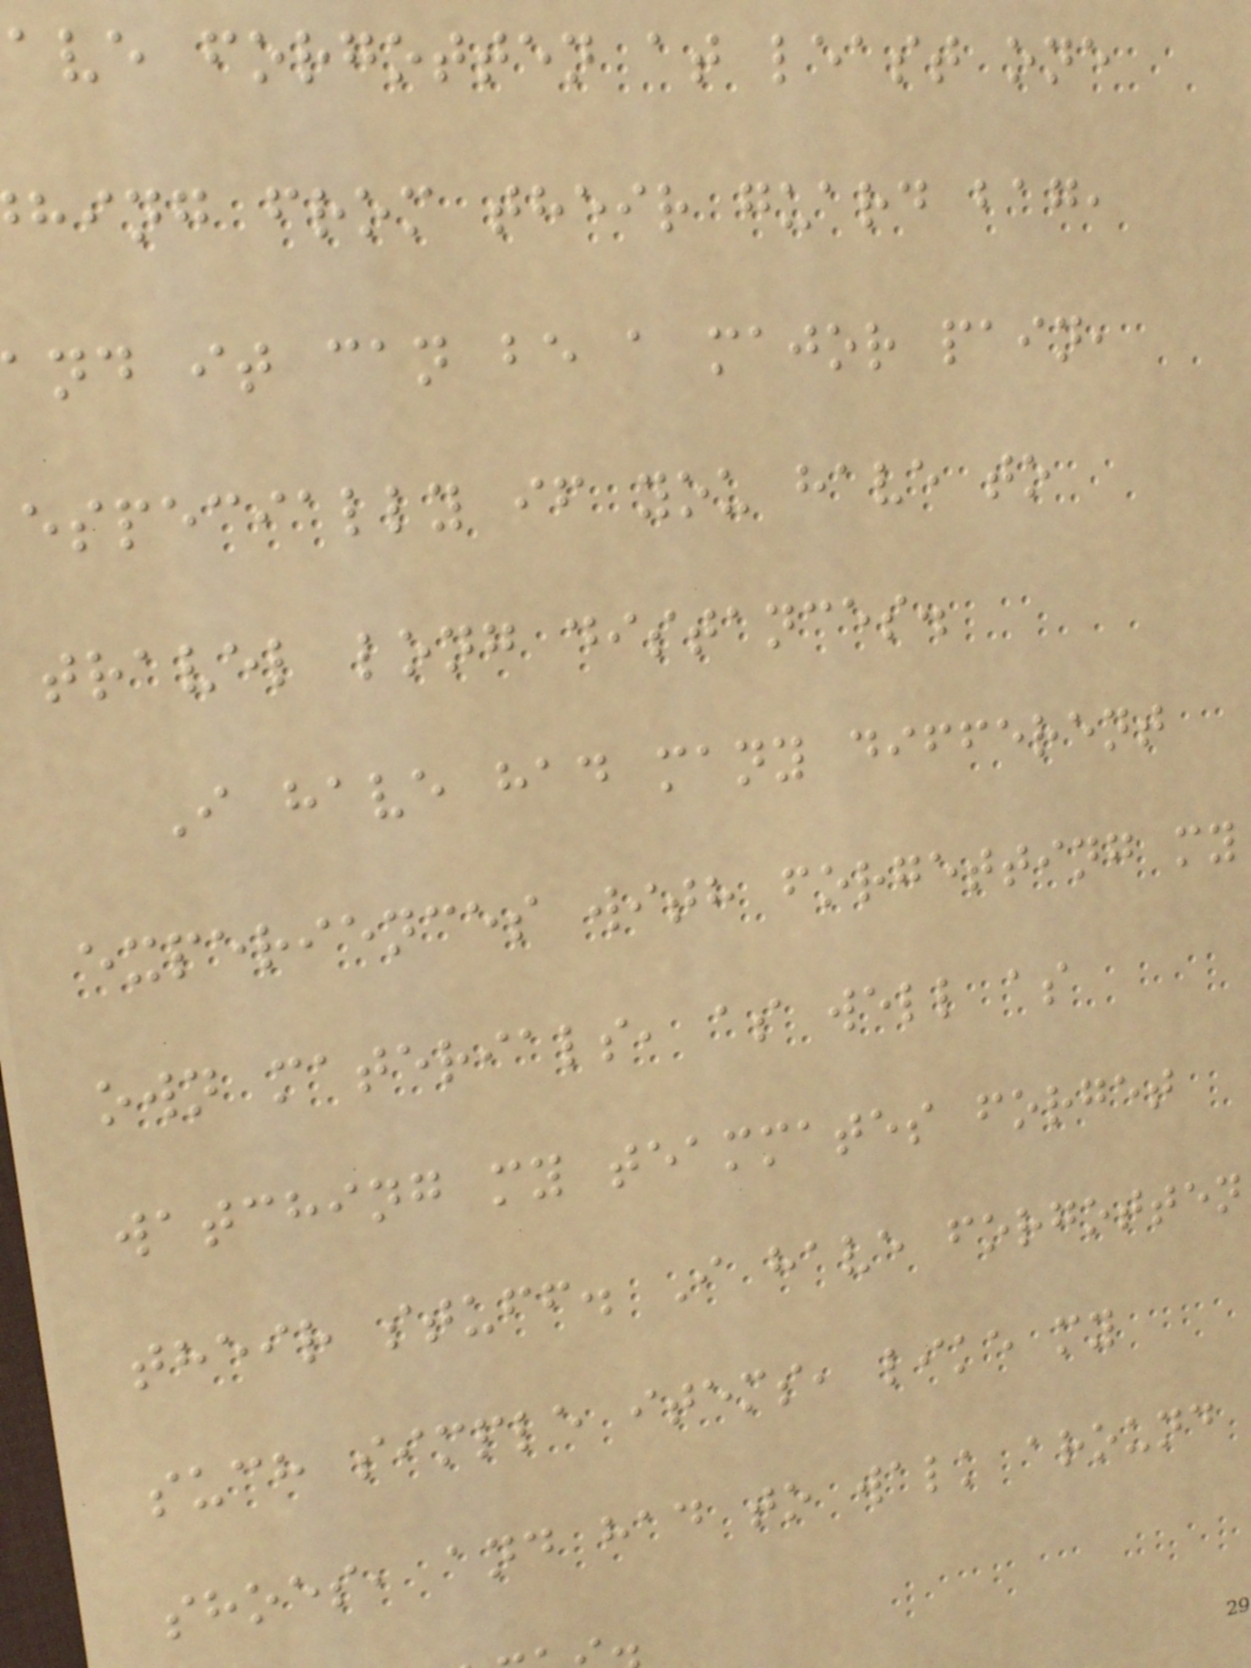ave forgotten at least one
hing from their guard bag,
nd it can be a major pain,
especially if you have to
travel long distances.
I have had many different
experiences with forgetting my
own materials, as well as
watching my teammates forget
their stuff. I have forgotten
such simple items, like my
shoes, and had to walk around
